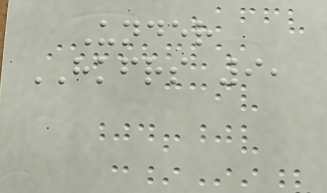Under
HKFRS 9,
